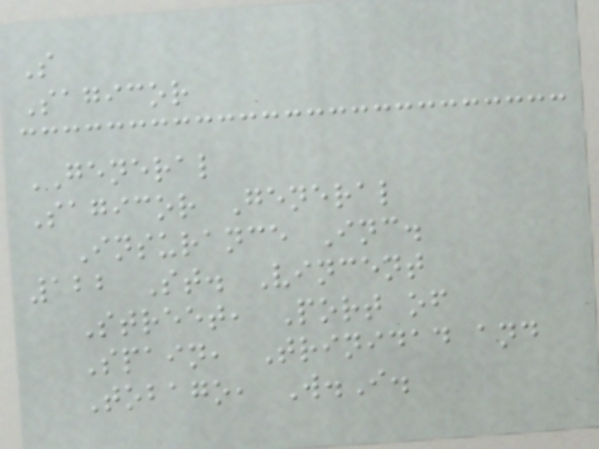S
Sagicor
GENERAL
Sagicor General
Insurance Inc.
122 St. Vincent
Street, Port of
Spain, Trinidad and
Tobago, W.I.
